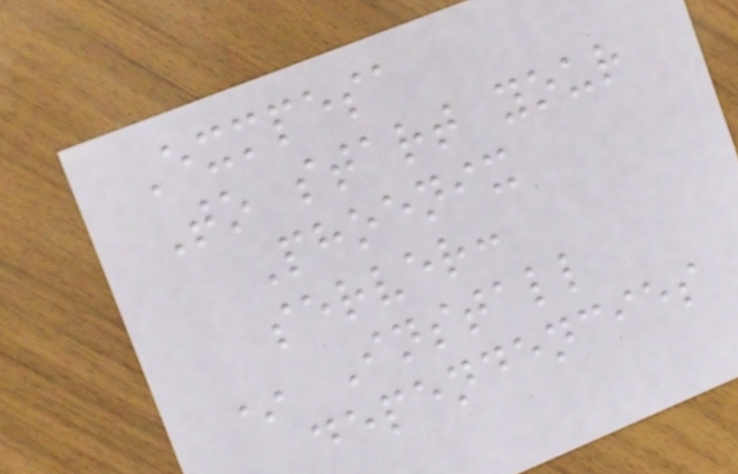Exmpesa
To start your
Phoenix
server:
* Install
dependencies
